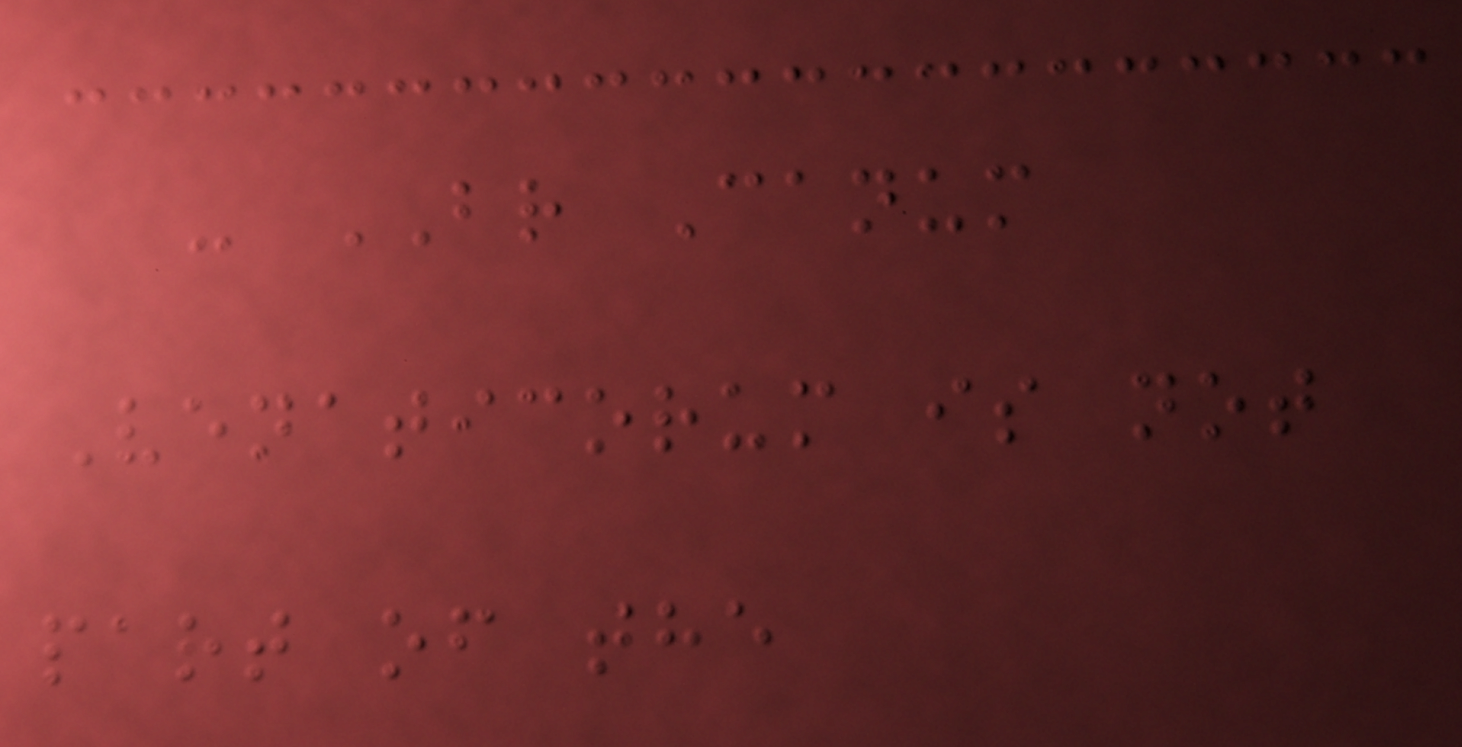- BR Canum
Venaticorum is not
part of the
